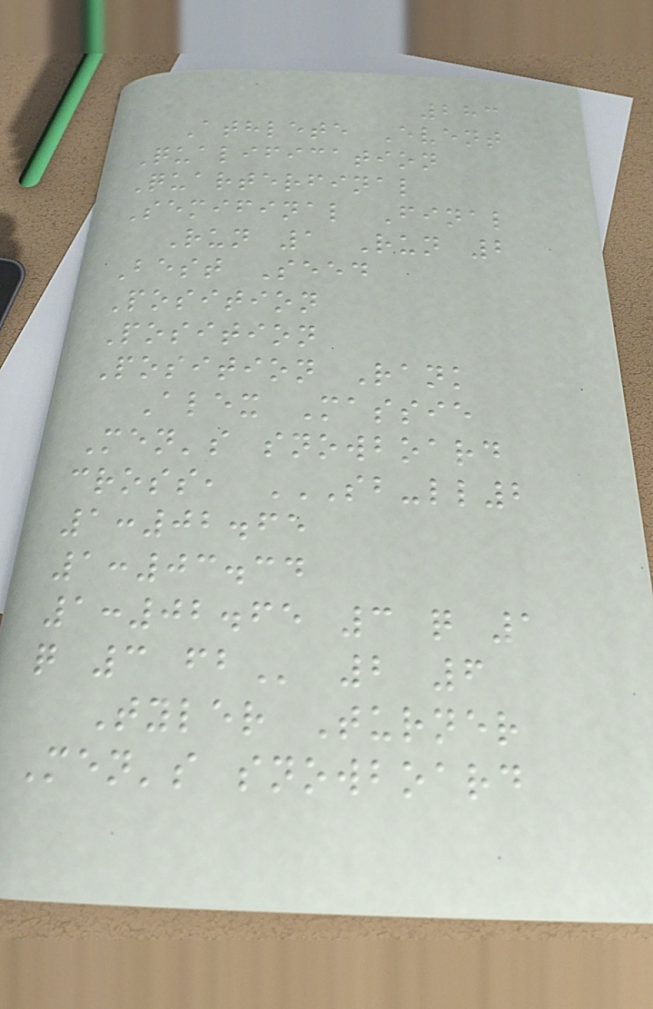283
Athlete Event
Qualification
Quarterfinal
Semifinal Final
Run 1 Run 2
Best Seed
Position
Position
Position Rank
Alex Massie
Men's snowboard
cross, SB-LL2
1:02.65
1:03.34
1:02.65 3 Q 1
Q 3 FB 2 6
Tyler Turner
Men's snowboard
